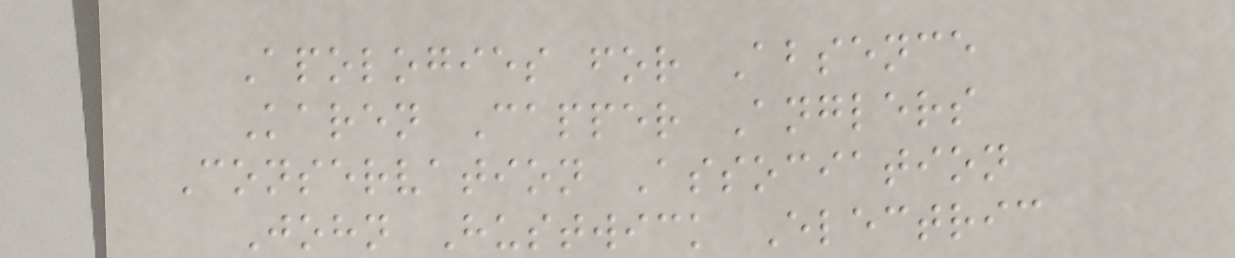Apologies for Absence
Karen Capper Anglers
Conservation Association
John Hustwick Electric
